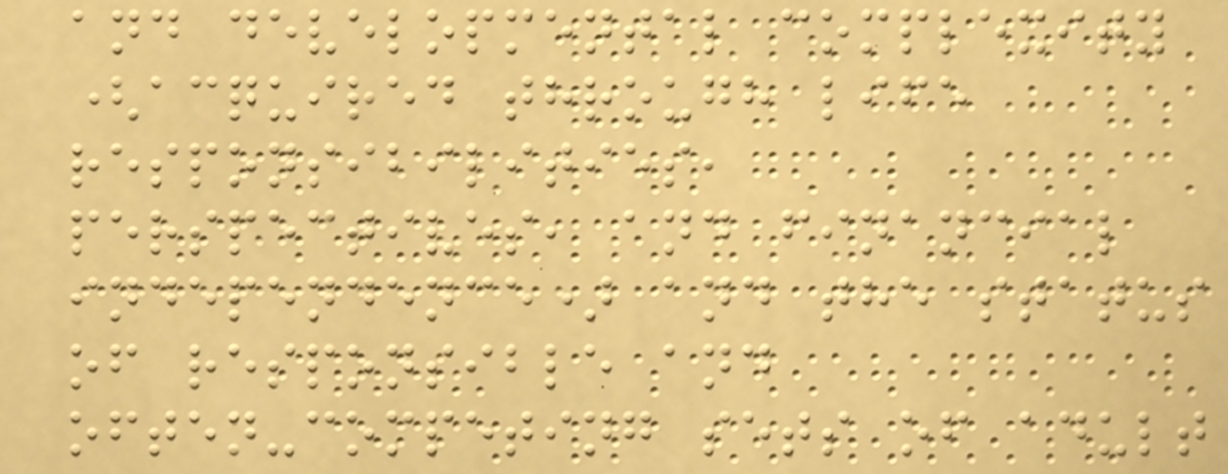and developmental complexity
(acquired through life
responsibilities,
perspectives, and financial
independence) and the status
of responsible and
often-competing sets of adult
